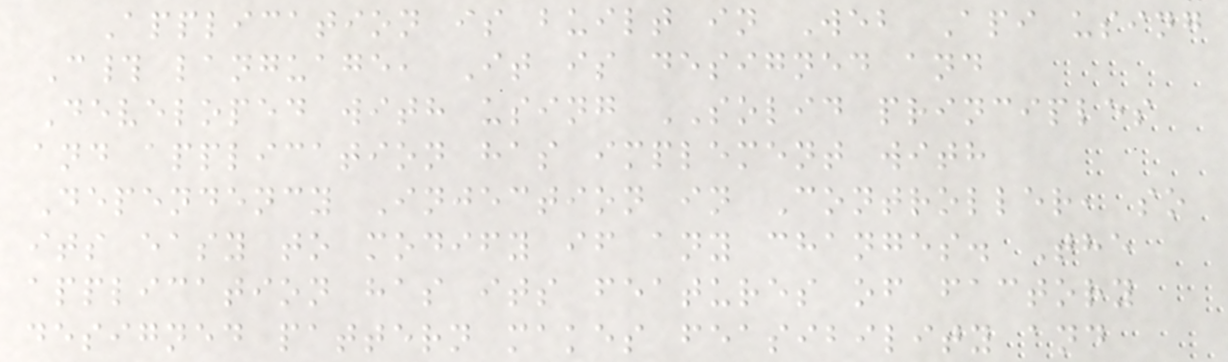Application is built in Web Api using
C# language, It is designed and
Developed with using SOLID principles
and application has implement with
Dependency Injection in Controller, so
its easy to modify if any changes. The
application has its features of factory
designed pattern makes feasibility and
